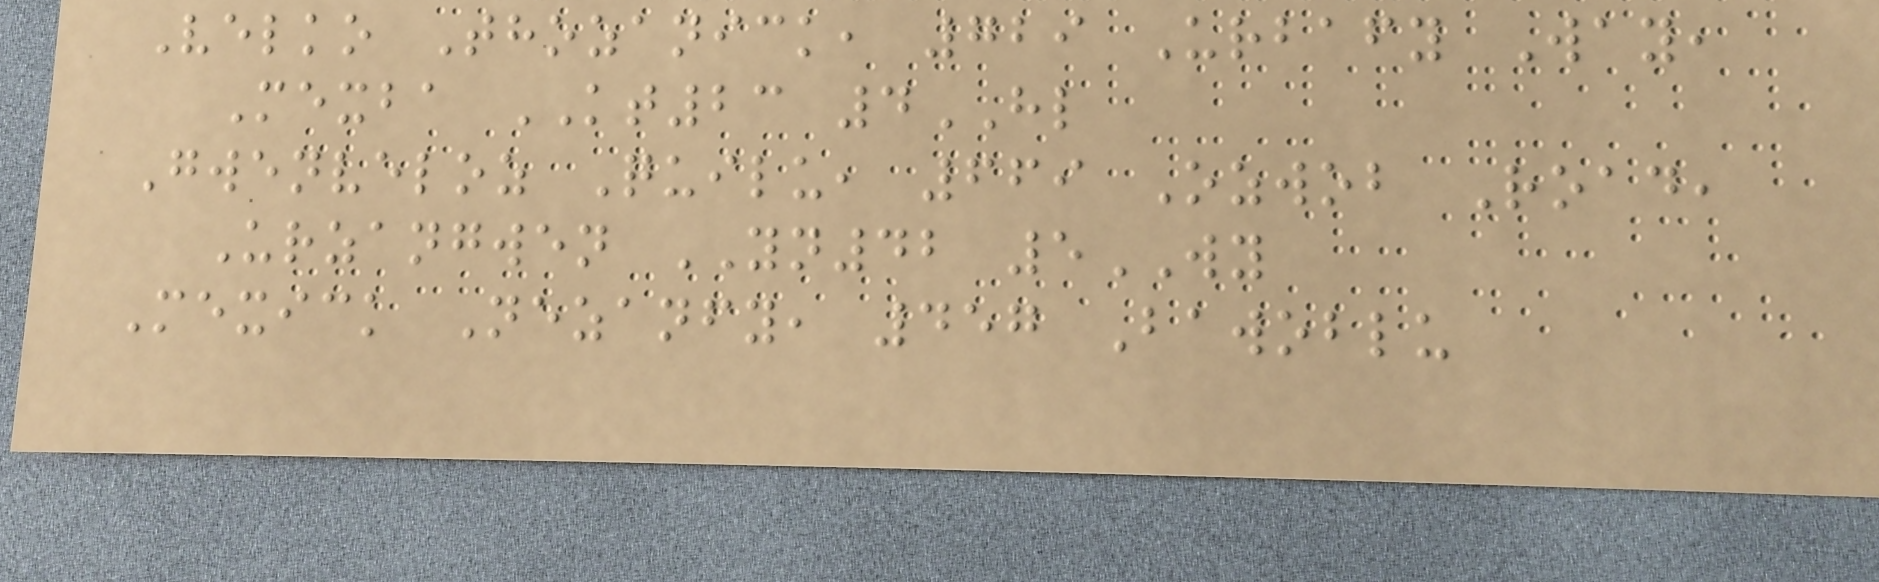Velko Thozanick, 729 Urbafy Way,
Mexba KT23 4HL
Gwenveloz Quilu, 669 Ozwob Road,
Urzangwen YN42 5WY
Mexick Nezanfy, 457 Bawoblu
